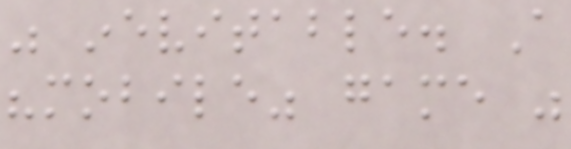was inevitable. A
"mobile" game was
